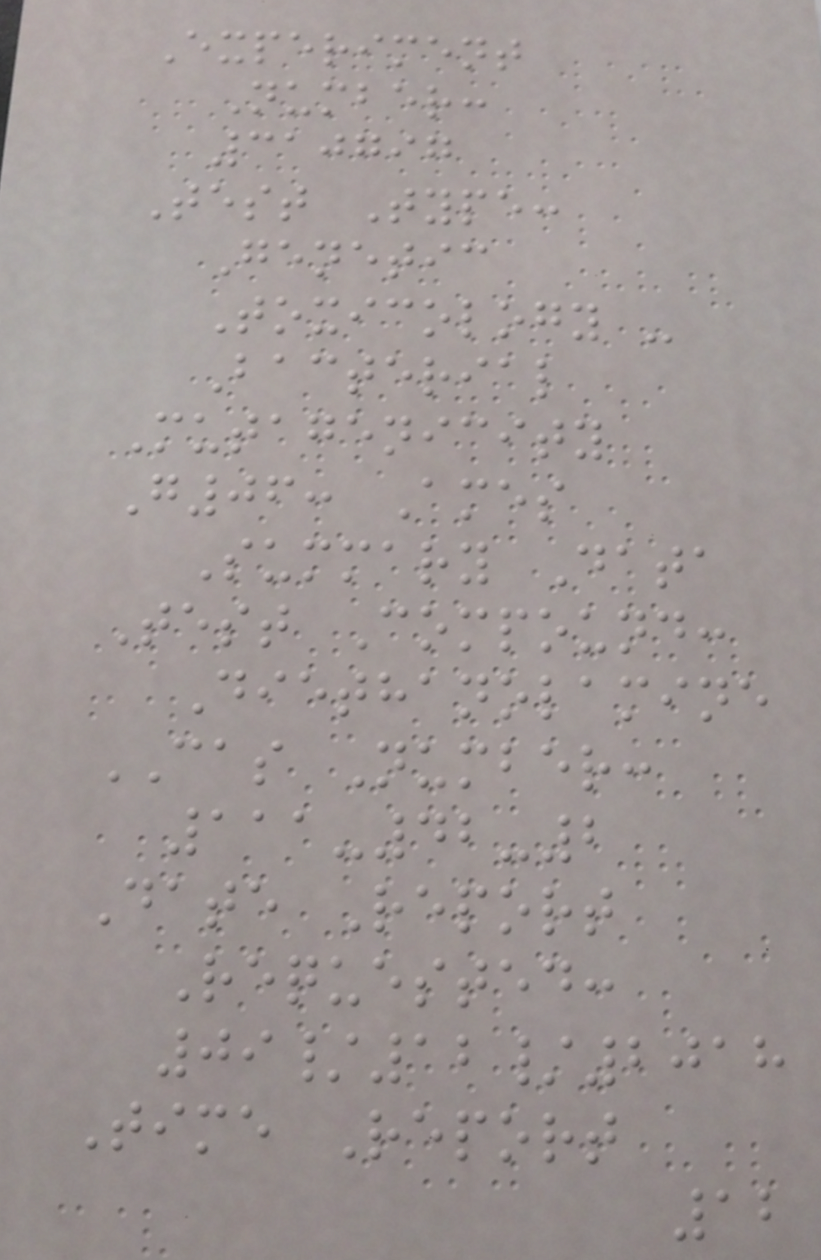Experiment
Number:
310797
Test Type:
Genetic
Toxicology -
Bacterial
Mutagenicity
G06: Ames
Summary Data
Test Compound:
Diethanolamine
CAS Number:
111-42-2
Date Report
Requested:
09/12/2018
Time Report
12
